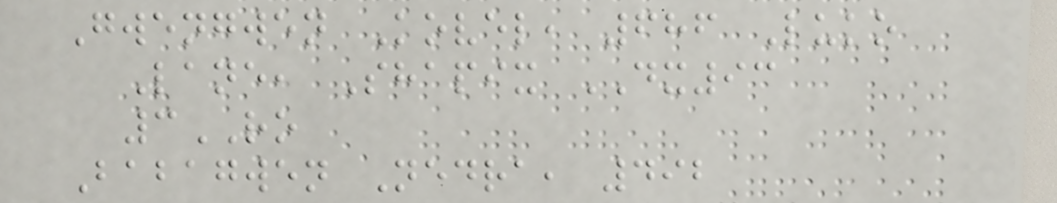Gwengwen Kovel, 686 Luko
Lane, Shapix DX93
3RO
Babagwen Nedra, 492
